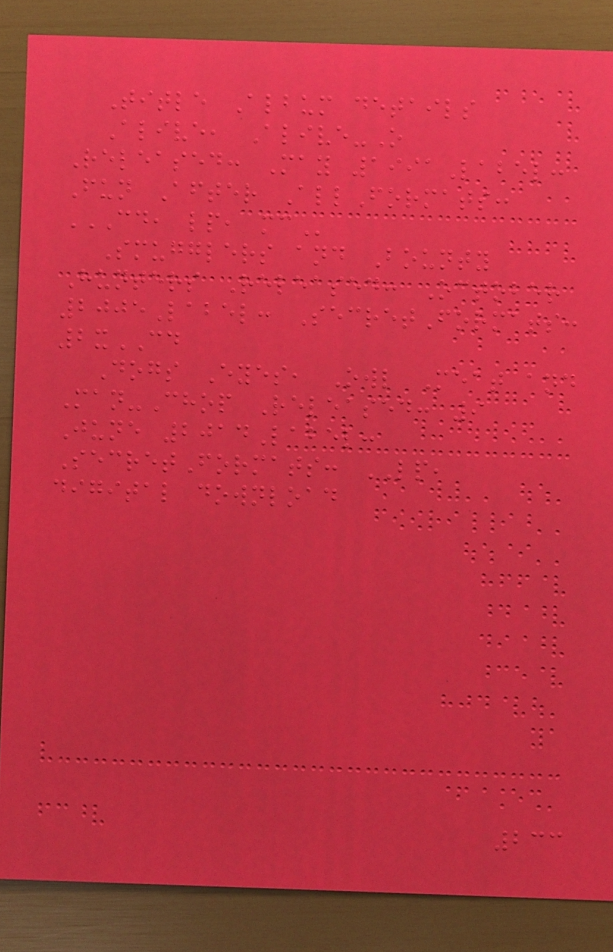Title Album details
Alive, Alive-O
Released: May 1991Label:
Fun After AllFormats:
CD, LP, MC
Smugglers and Bounty
Hunters Released: October
2005Label: SecretFormats:
2xCD
Dogs Eyes, Owl Meat and
Man-Chop Released: 9
June 2014Label:
SecretFormats: LP,
digital download
233
